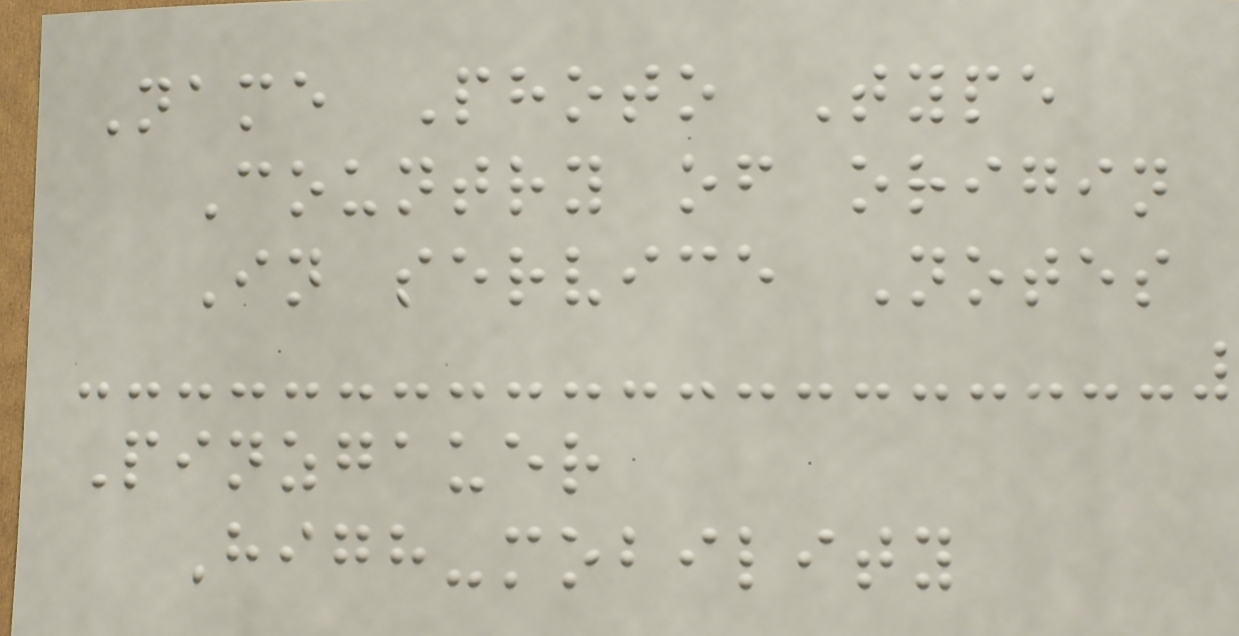Name Photo Type
Country of origin
In service Notes
Pinzgauer
High-mobility
